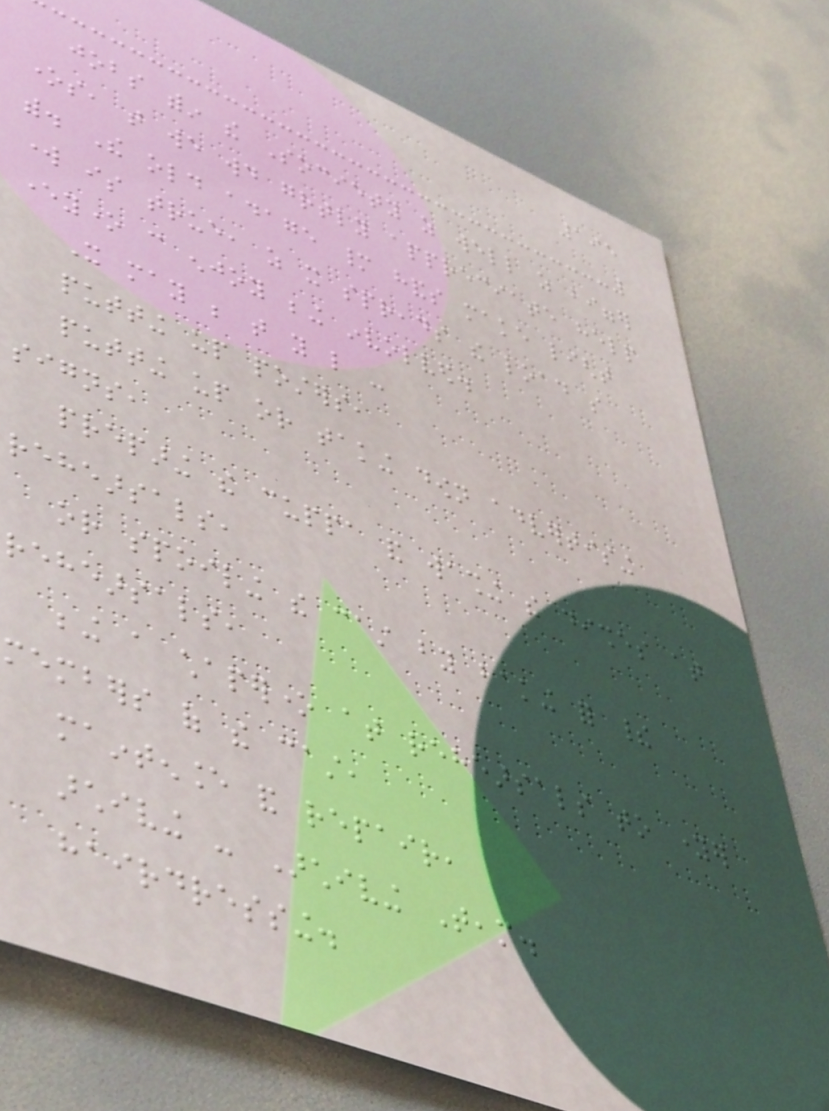195
jobs within the Society as well as bigger
ones, that we would greatly appreciate help
with. The old adage many hands make light
work is true, as it spreads the load so
everyone can enjoy being involved.
It may be that you like -
putting up posters,
putting up or taking down advertising
signs,
preparing the cuppa and washing the dishes at
rehearsals,
or spoiling the cast by baking for their
rehearsals,
being a chaperone at rehearsals to younger
members of the cast,
maintenance and repair,
archiving - Archiving Team.
hairdressing.
